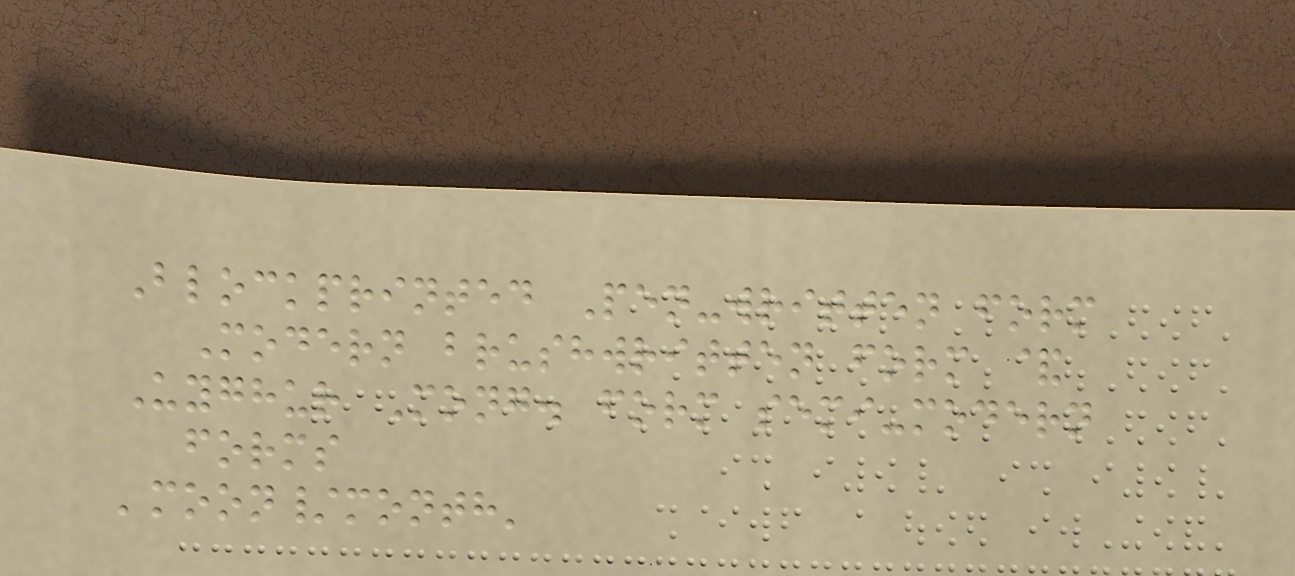Blockprinted Pen-written form
Modern brushwritten form &
Uyghur Mong. form semi-modern
forms
'moon/month'
